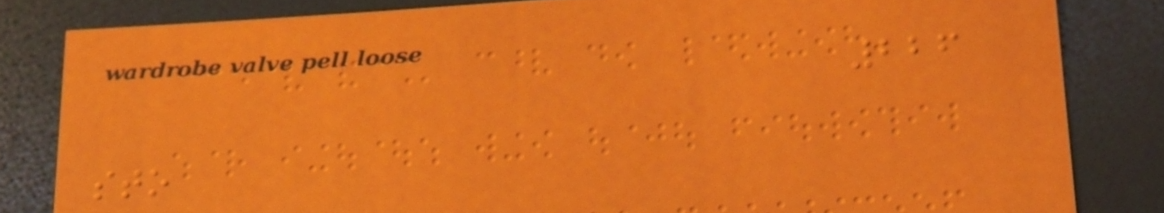226
sto
